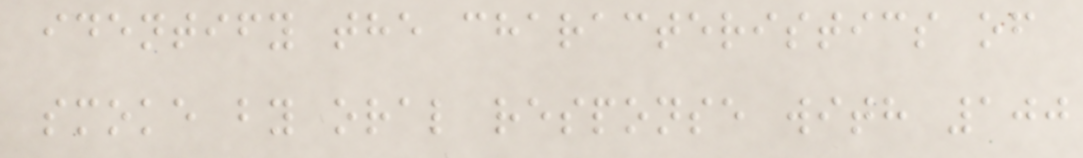identify the characteristics of
smoke by oral response with 100
